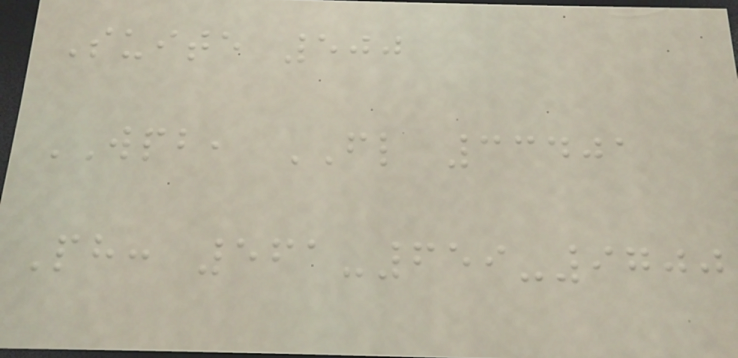Suite 500
WPB, FL 33401
Ph: 561-659-9700
